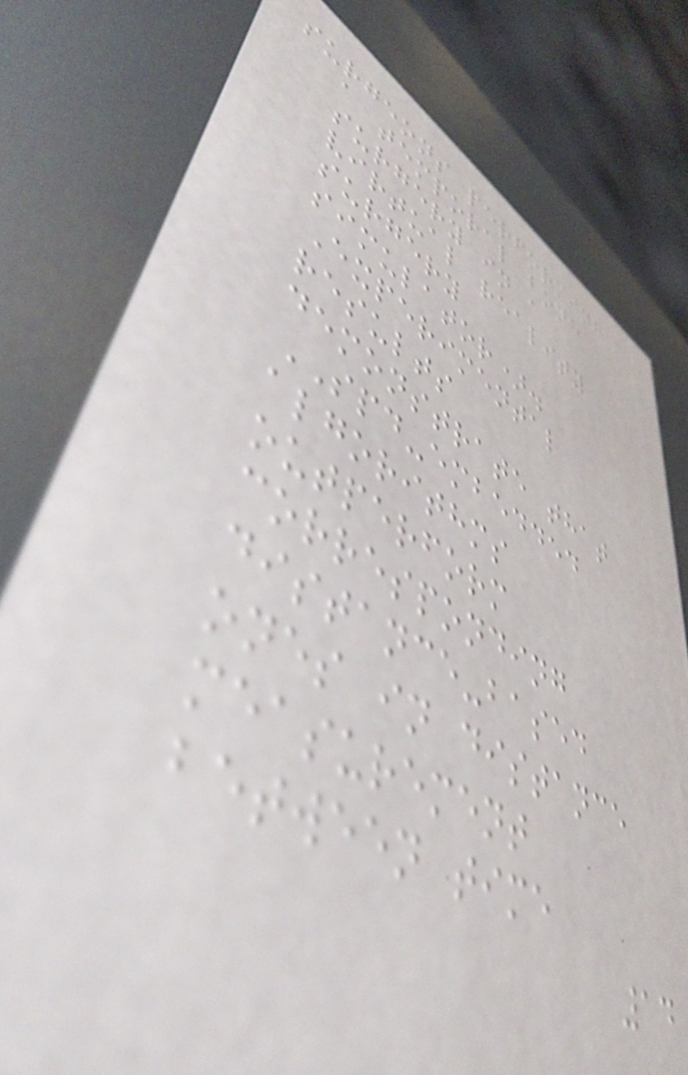surgeons performing
a temporal bone
surgery in a
virtual reality
surgery
simulator).
Experimental
results
demonstrate that
SPD-embedded
algorithms
outperform
corresponding
distance-based
ones in distance
measurement
between time
14
